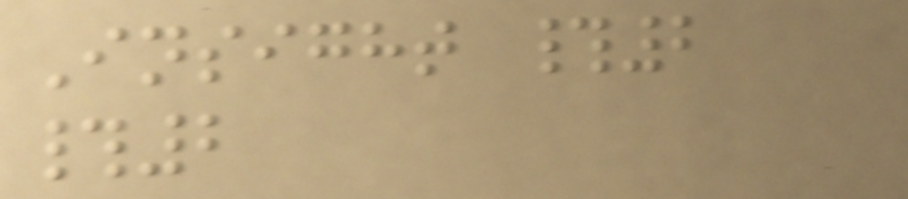Insight #2
#2
